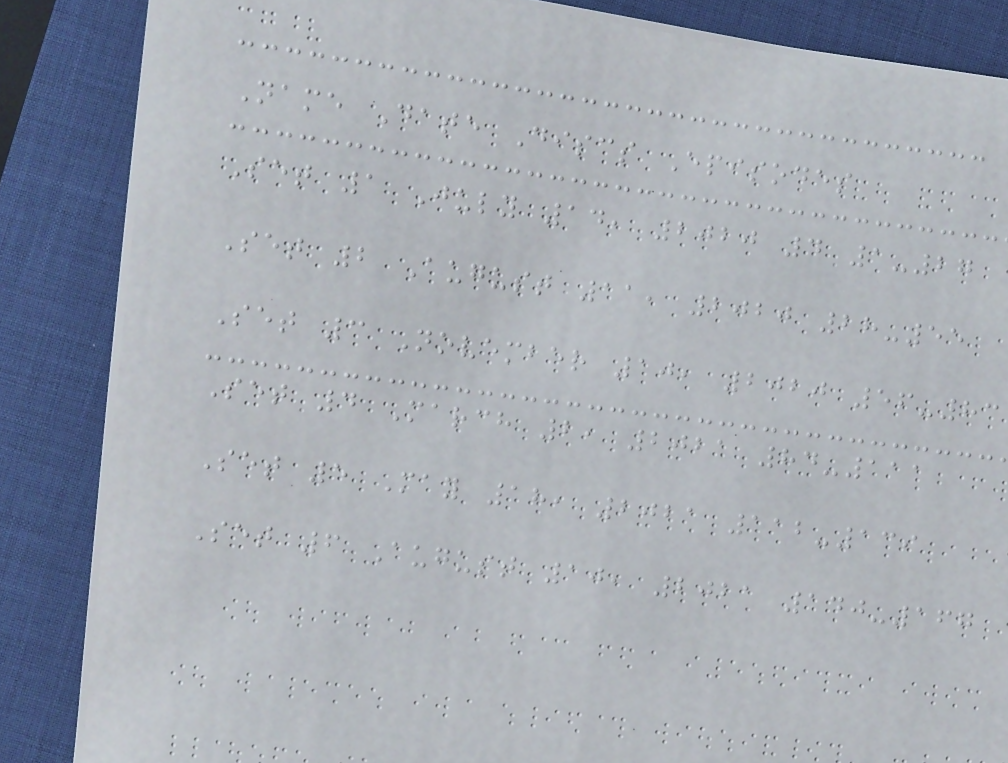Name Date Discs Episodes
Set 1 July 14, 2020 4 1-27
Set 2 August 11, 2020 28-55
Set 3 November 10, 2020 56-83
Set 4 March 2, 2021 84-111
Set 5 May 18, 2021 112-139
Set 6 August 10, 2021 140-167
